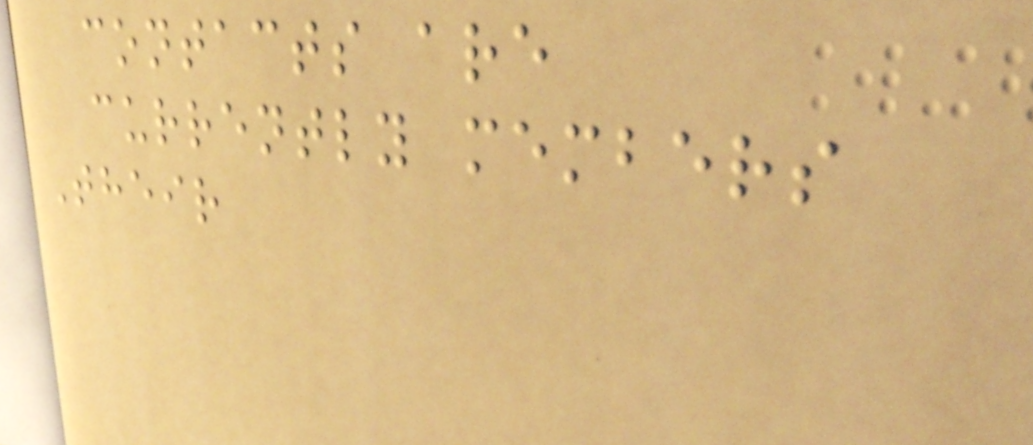contacts are
currently members
Their
